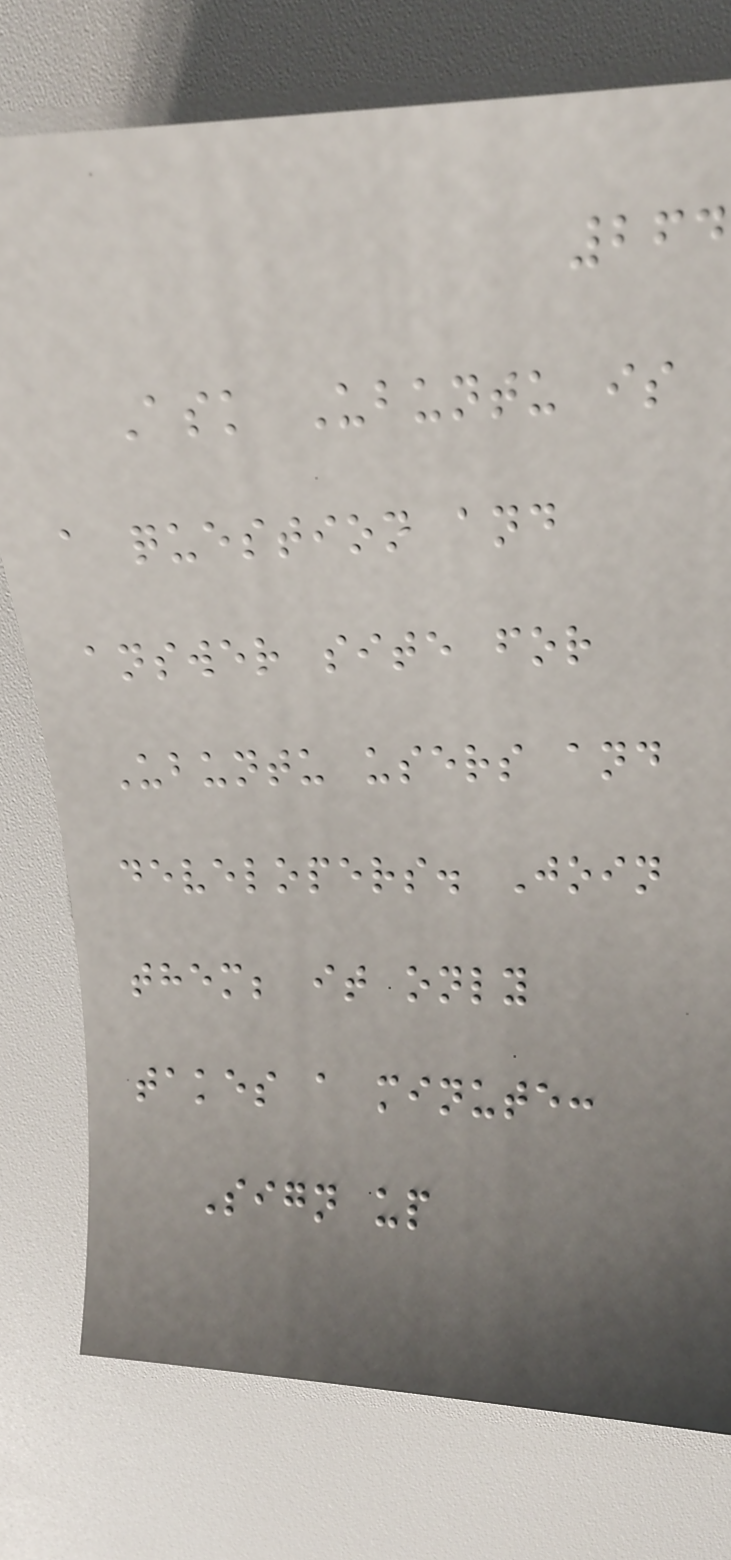264
Ask Ubuntu is
a question and
answer site for
Ubuntu users and
developers. Join
them; it only
takes a minute:
Sign up
